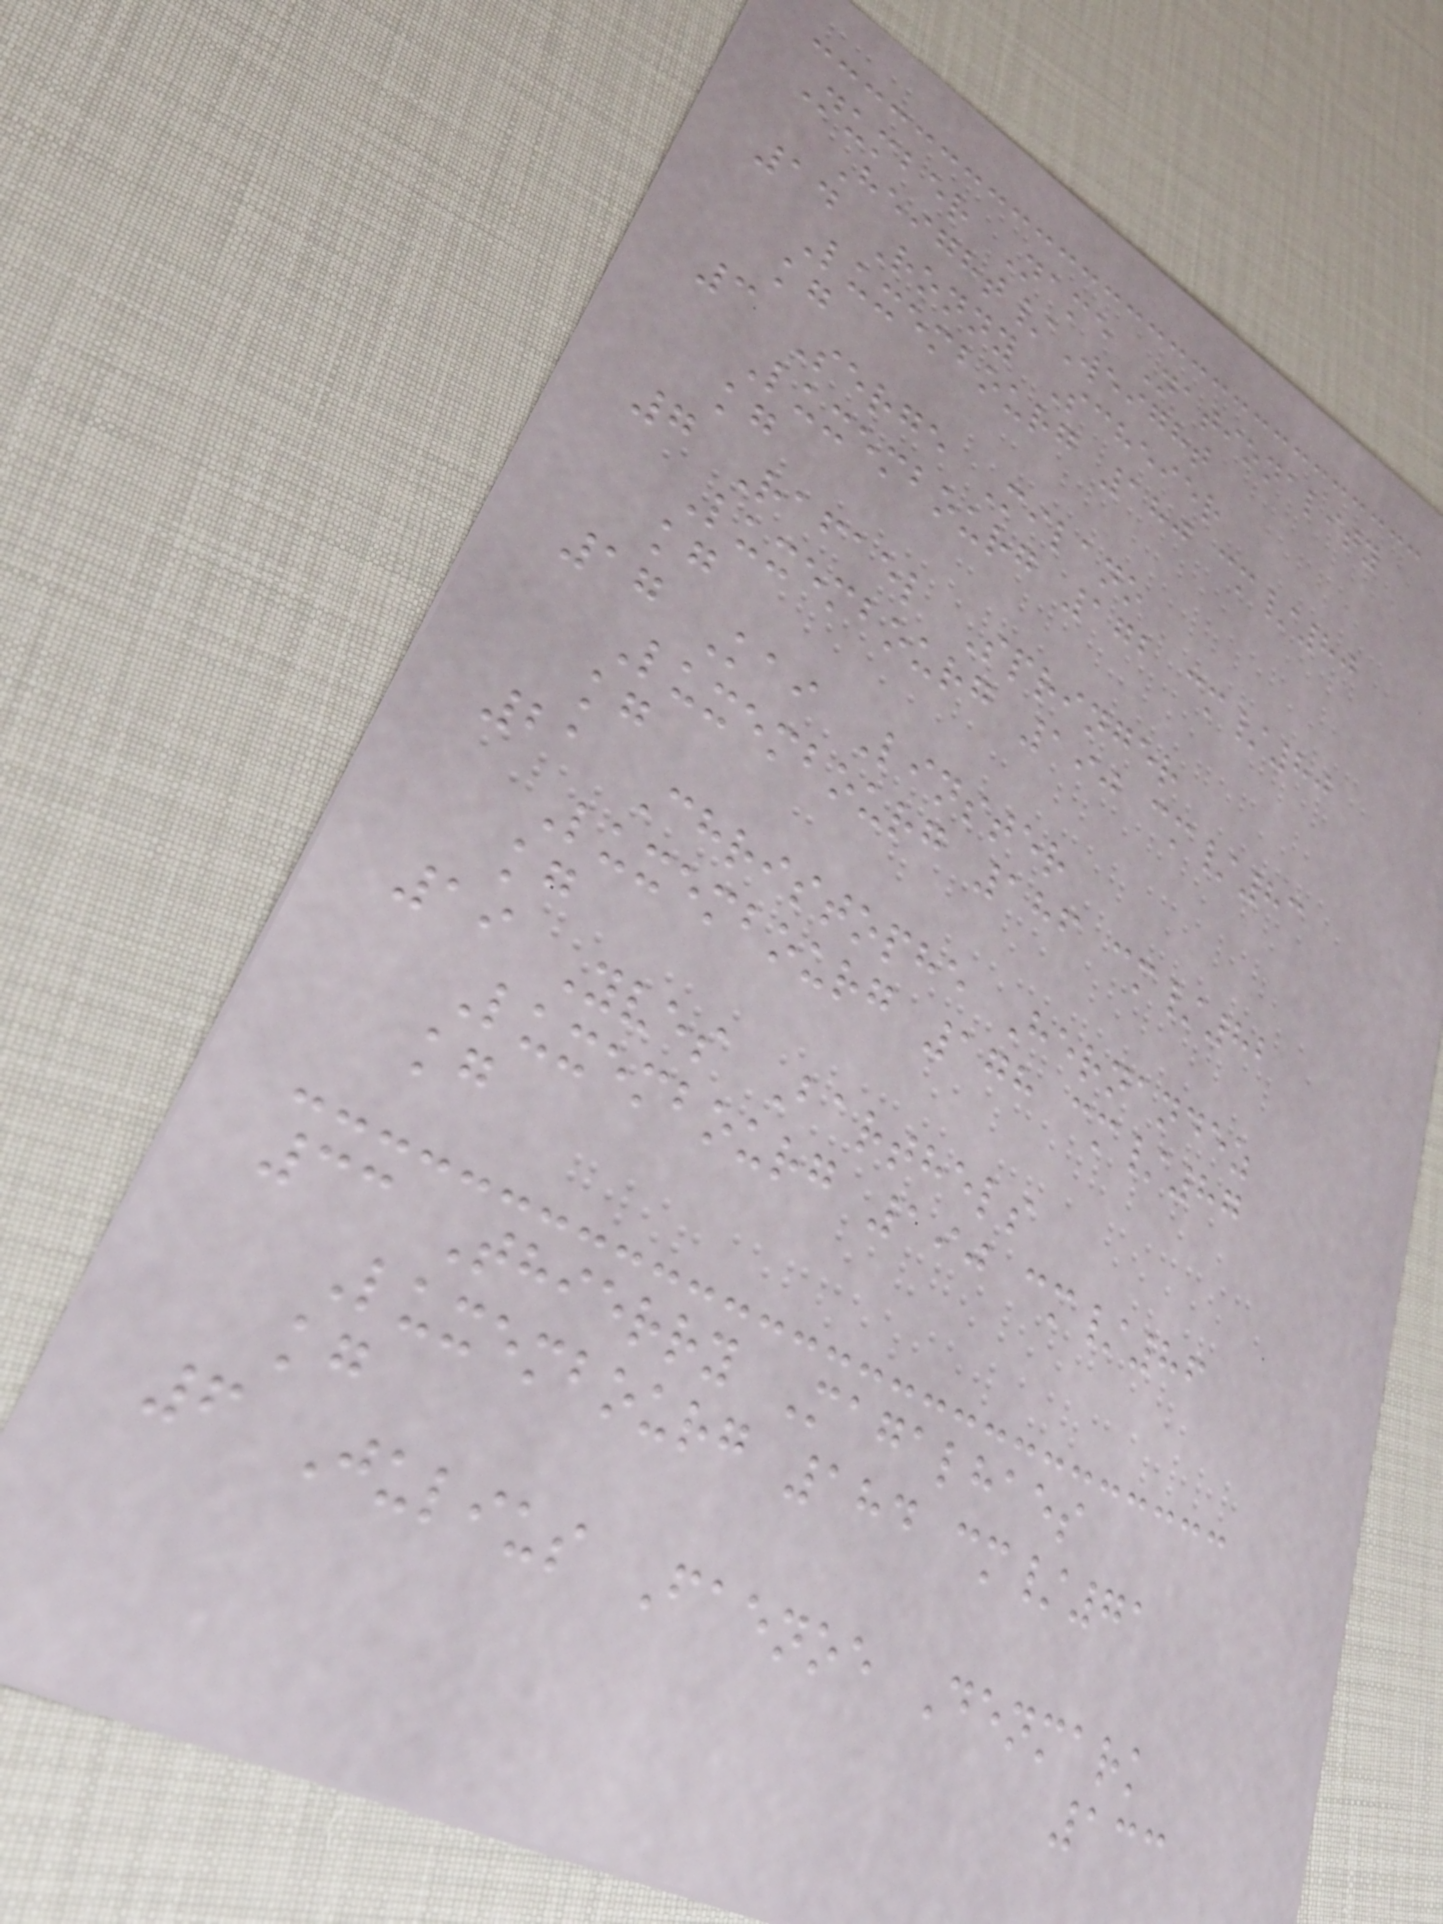Number Name Nationality
Height/Weight
14 Ronny Scheier
Luxembourg 180 cm/80
kg
3 Serge Milano
Luxembourg 172 cm/80
kg
7 Rafael Springer
Luxembourg 190 cm/83
kg
17 Kai Linster
Luxembourg 186 cm/82
kg
21 Christophe Hernandez
Luxembourg 178 cm/87
kg
19 Yves Barthels
Luxembourg 190 cm/86
kg
33 Thierry Magalhaes
Luxembourg 184 cm/71
kg
6 Julius Faenoe Denmark
133
